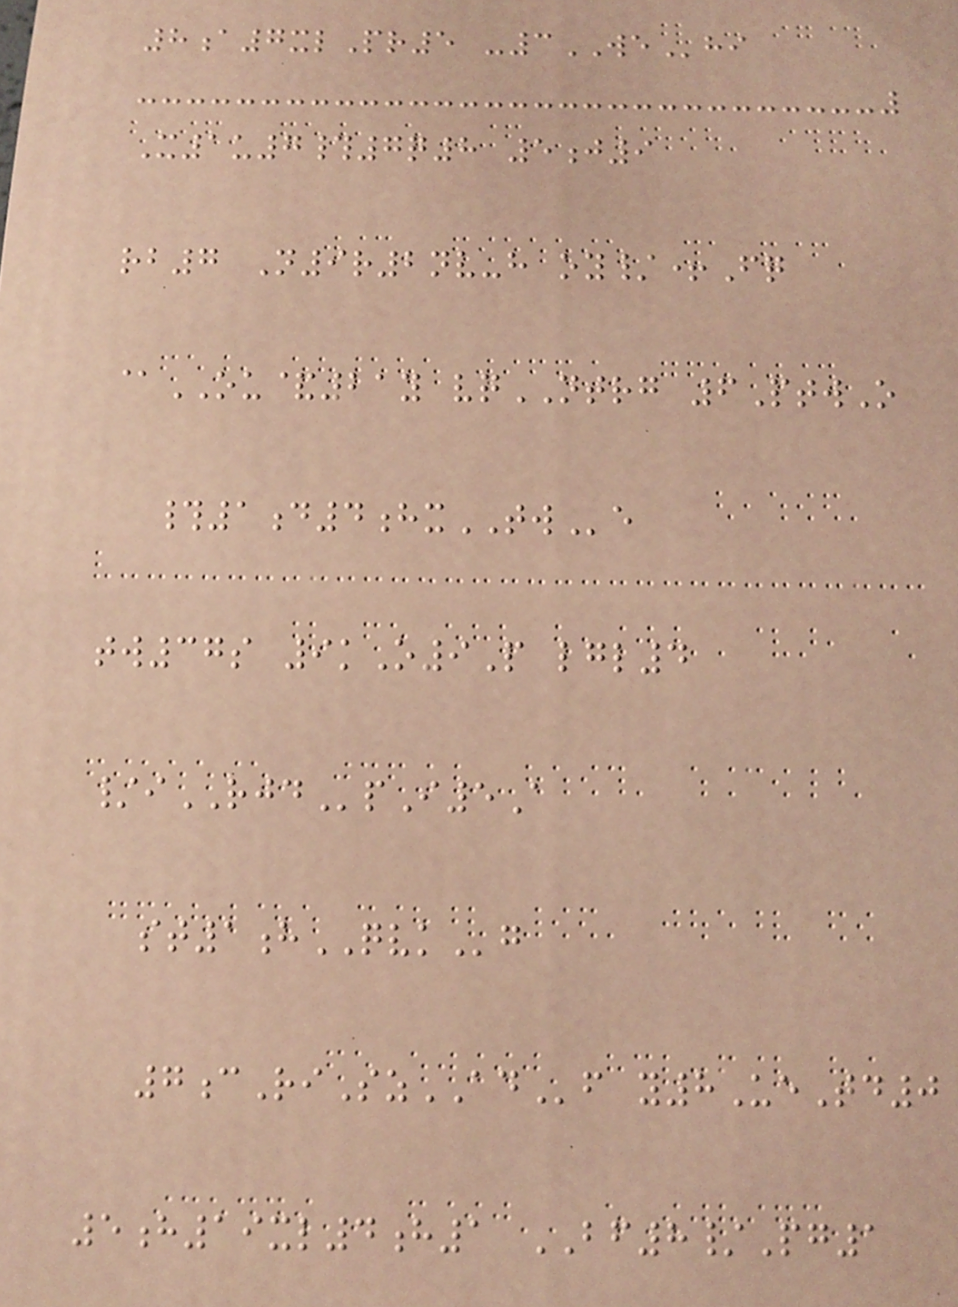8a7xlPr5 -3WEhi
X1u7#7q8 5j9
rb7 N9r2nv-h oy/+Fq
@OU&21y vqNTRG 6PtwO
#1d4hxTWe
tw37s 9kO9P lgl4
/iRJDpI5A
st1hQVKg
7cRiSzADf y8UeTd0
5h19xl4h1 BF8/Pg1
